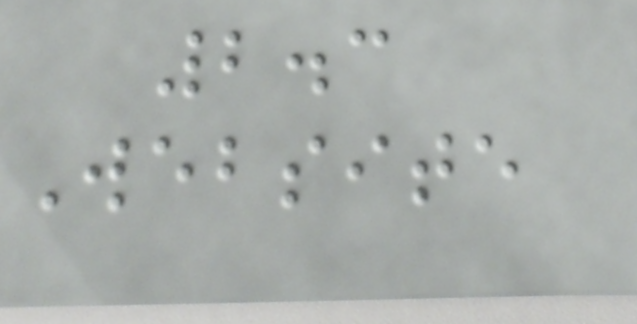2.3
Website
